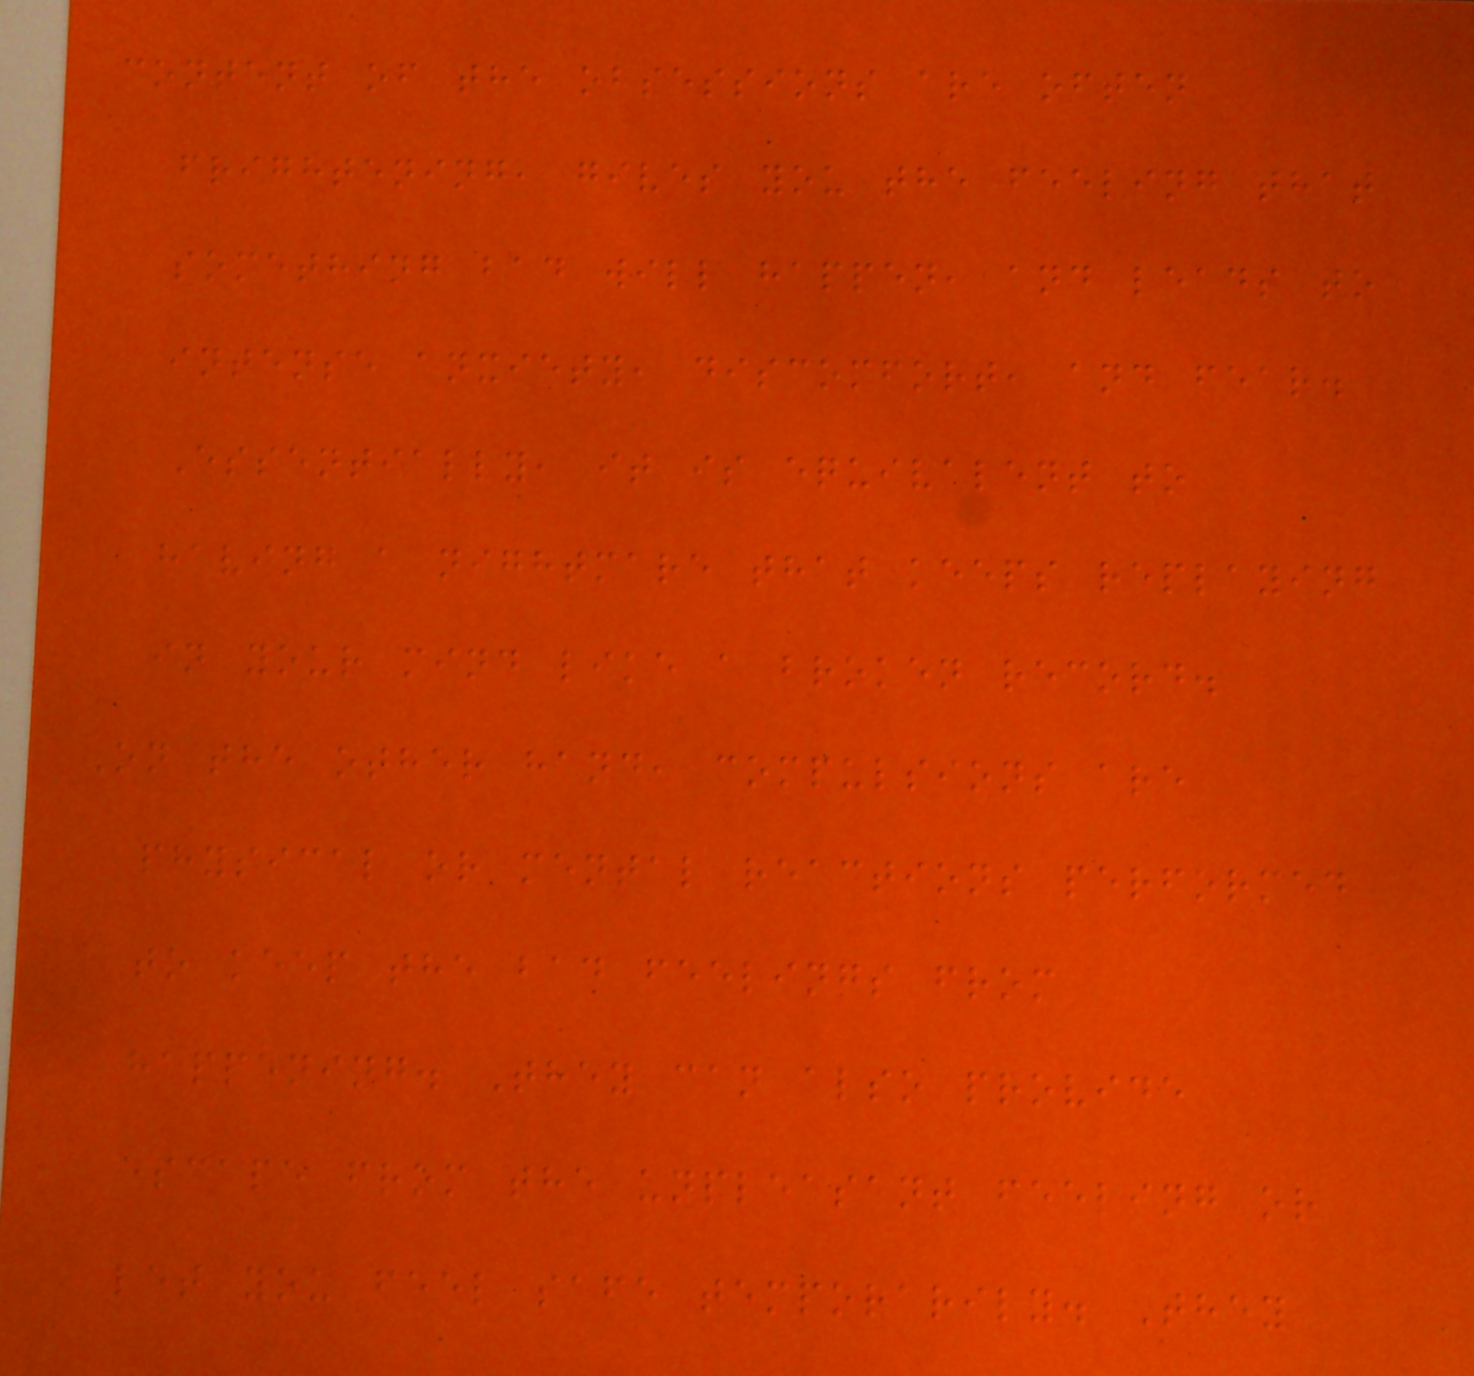content of the obsessions are often
frightening, gives you the feeling that
something bad will happen, and leads to
intense anxiety, discomfort, and fear.
Essentially, it is equivalent to
having a nightmare that keeps replaying
in your mind like a broken record.
On the other hand, compulsions are
physical or mental reactions performed
to keep the bad feelings from
happening. They can also provide
escape from the unpleasant feeling or
let you feel safe temporarily. They
